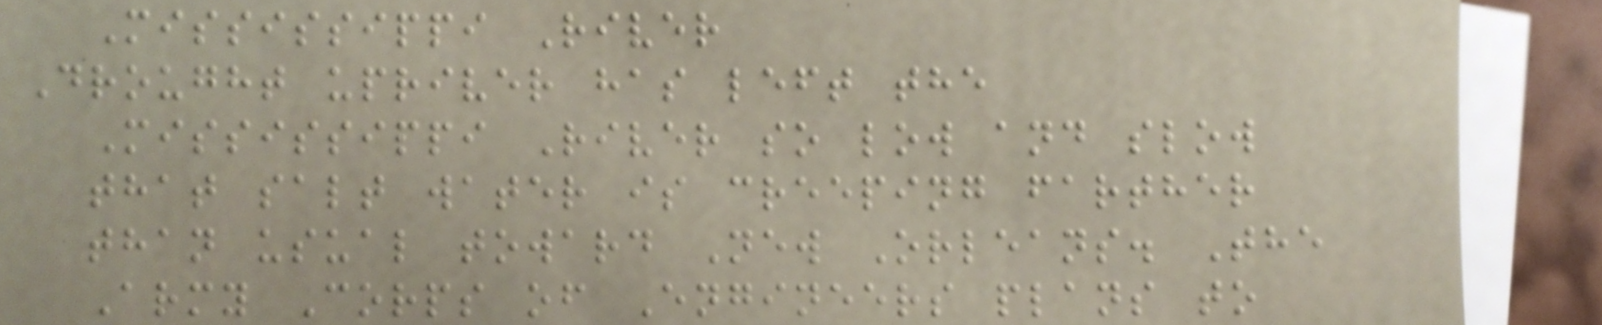Mississippi River
Drought upriver has left the
Mississippi River so low and slow
that salt water is creeping farther
than usual toward New Orleans. The
Army Corps of Engineers plans to
